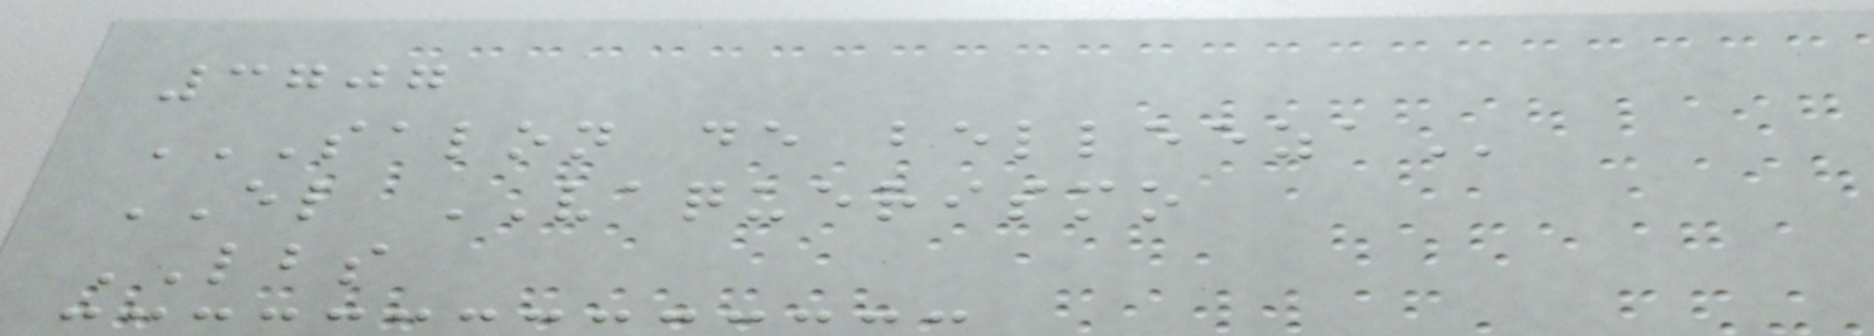3707
SALON DE BELLEEZA
EL VAQUERISMO
LBS
